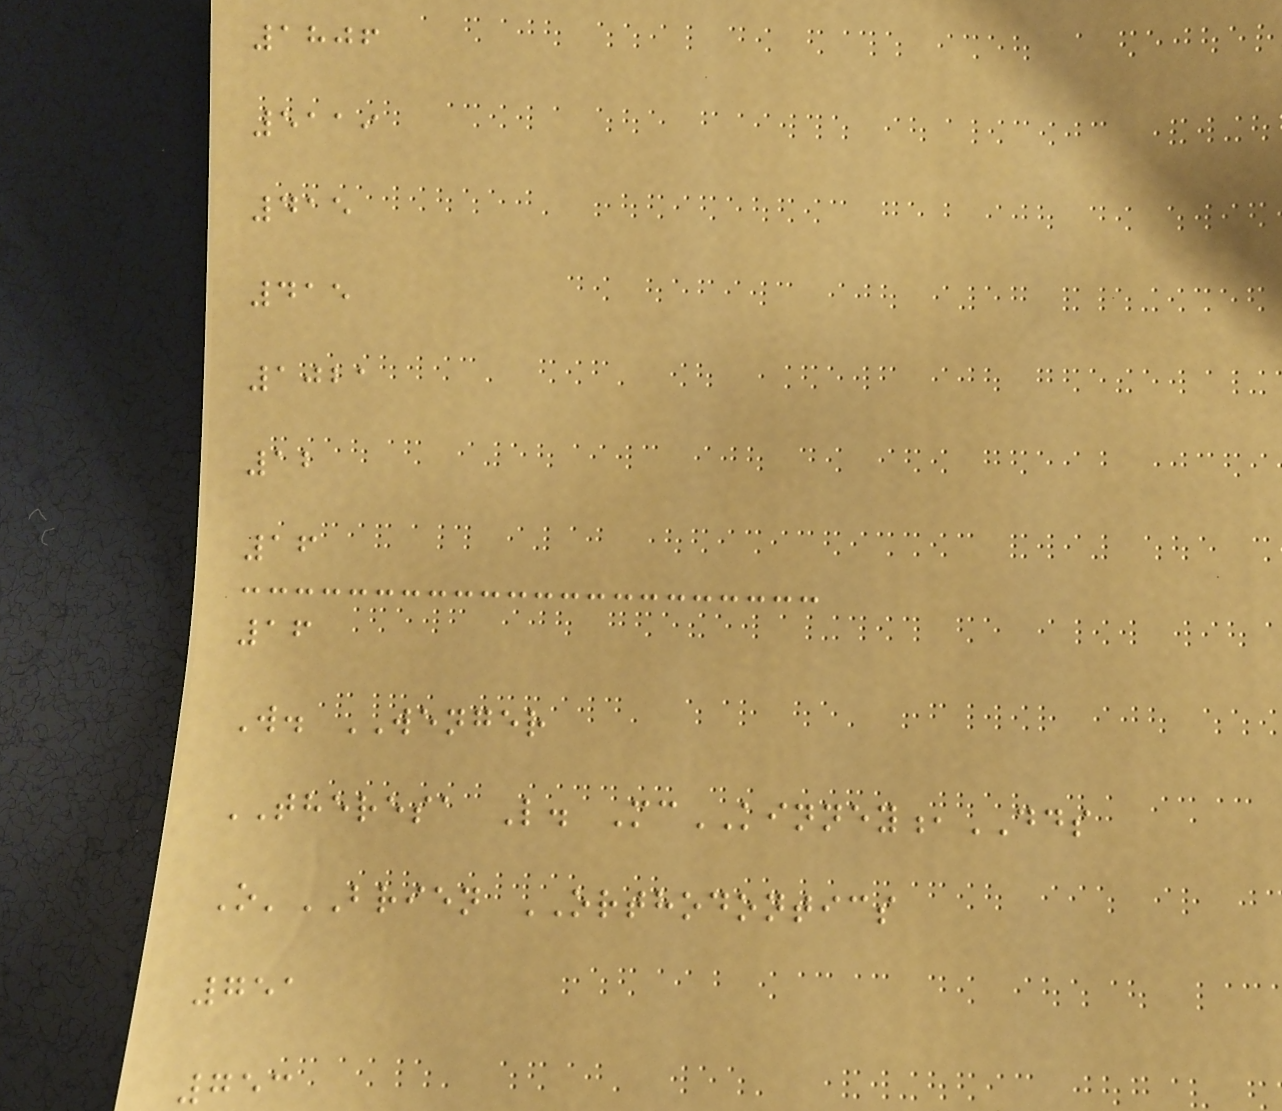1806
5119
415
415
1021
12
16
16
W. WENGER
THERESA L. McKINNEY,DDS
O'BRIEN ORTHODONTICS
751
753
